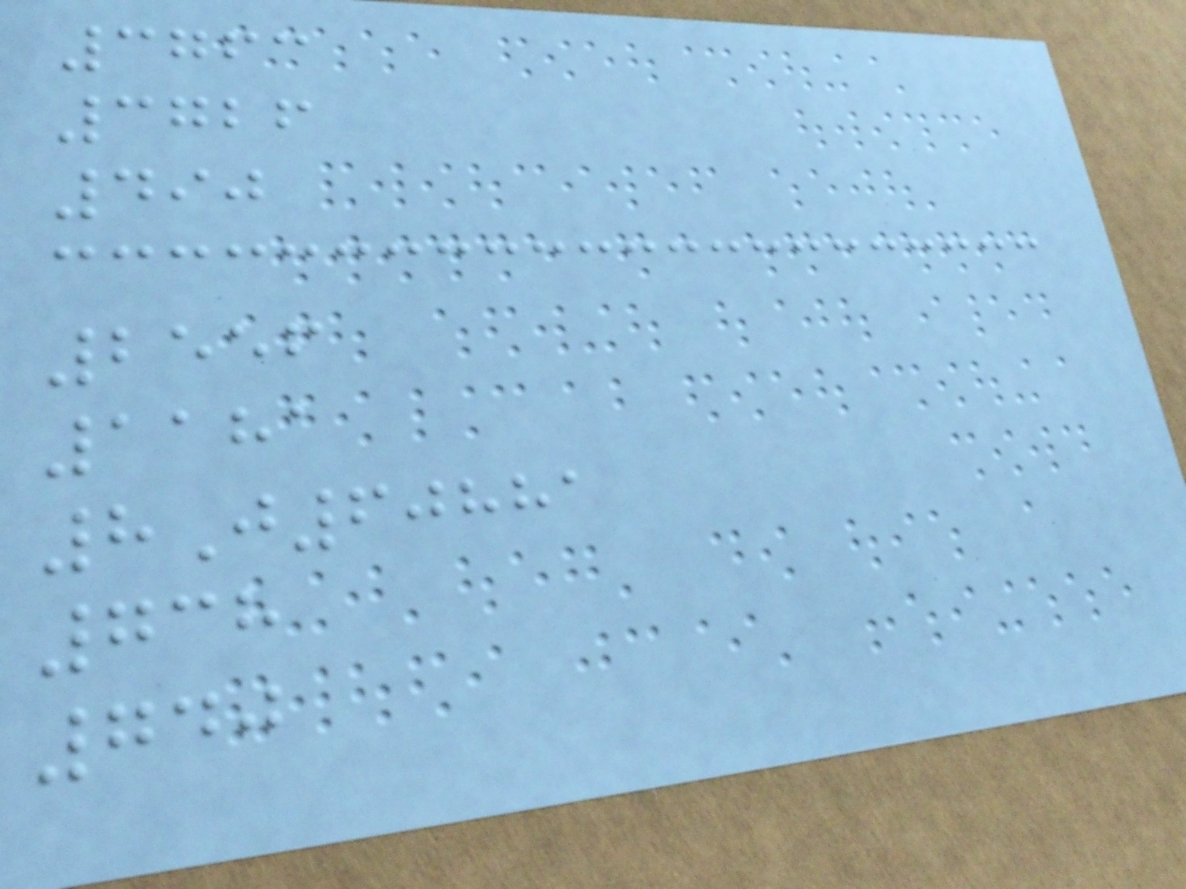3763
3726
490
2556
1181
8J60881
738
740
